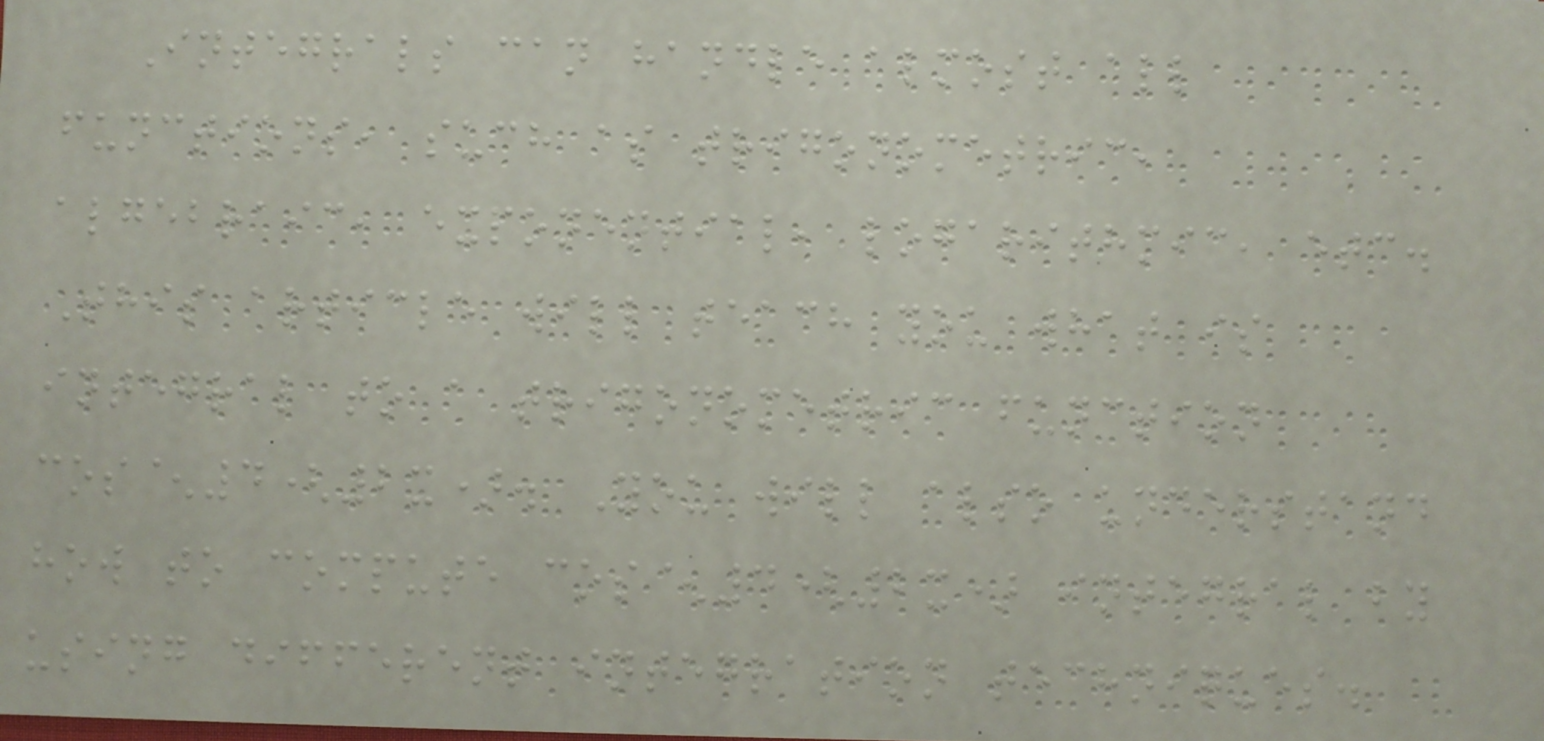Integrals can handle almost all
functions, such as trigonometric,
algebraic, exponential, logarithmic, etc.
This article will teach you what is
integral to a trigonometric function
cos^4(2x). You will also understand
how to compute cos^4(2x) integral by
using different integration techniques.
